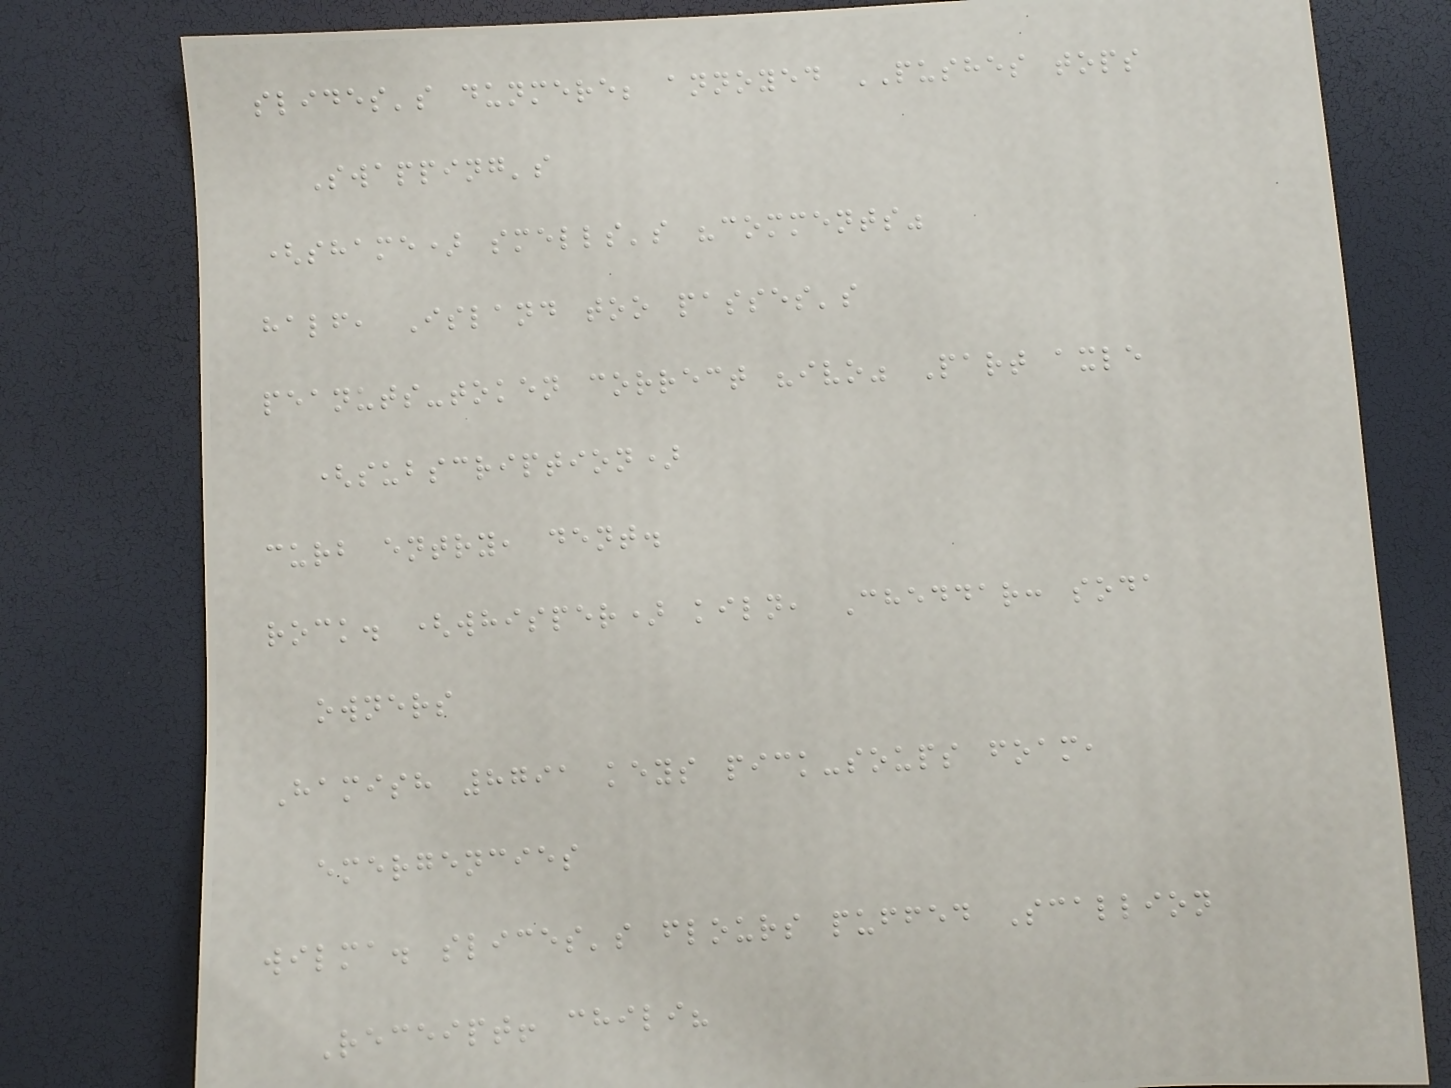slides's dunmere; annoyed PUSHES tops
Swapping's
(shame) smells's "comments"
half, Island too passes's
peanuts-token correct "ivo" Part axle
(subscription)
curb entry, dent.
rock. (whisper) kiln, Cheddar: soda
owners
Hamish 8791 keys pick-soups foam,
emergencies
wilma. slices's flours puffed Scallion
Receipt! chili?
